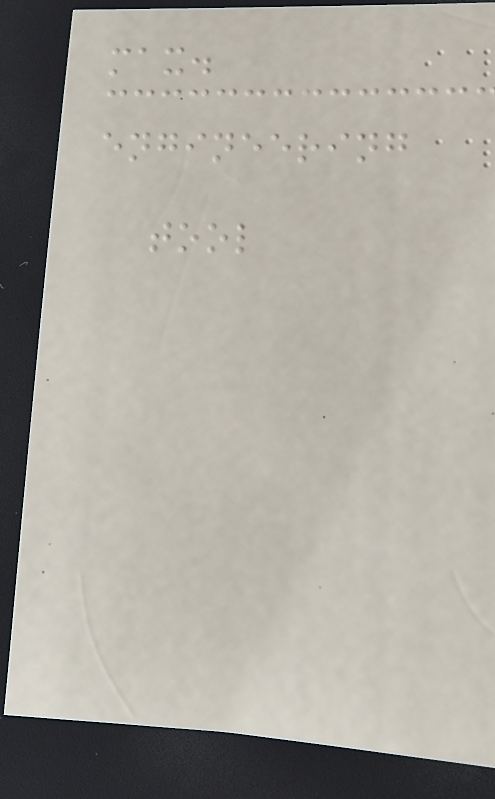max.
engineering
tool
